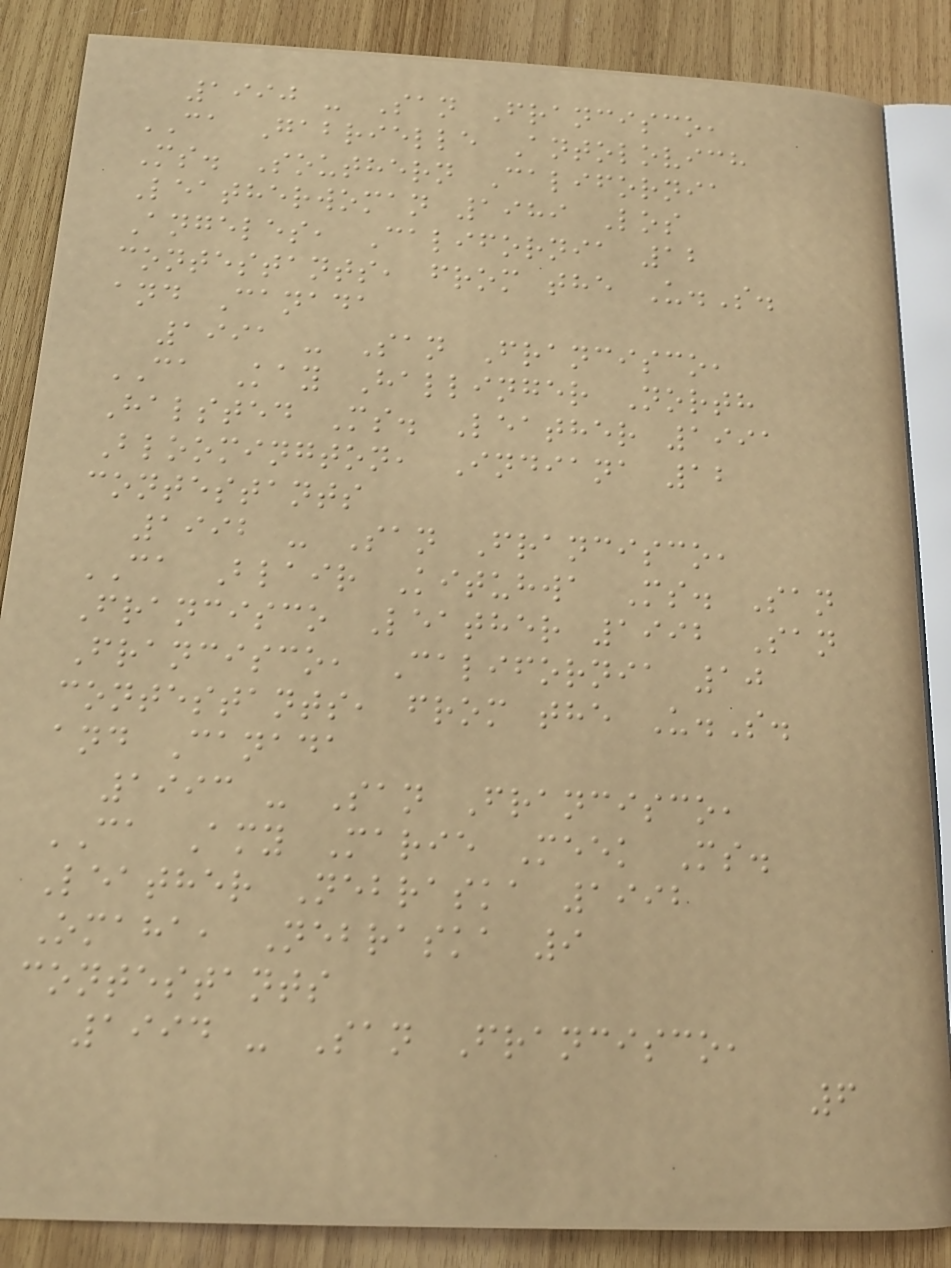1990 - San Francisco,
CA Gabrielle Antolovich
Ms. Southern California
Leatherwoman 1989 Los
Angeles, California 12
contestants, from the U.S.
and Canada
1991 - San Francisco,
CA Kay Hallinger North
Halsted Ms. Leather 1991
Bloomington, Indiana 12
contestants
1992 - San Francisco,
CA Blair Kituhwa Ms. San
Francisco Leather 1992 San
Francisco, California 10
contestants, from the U.S.
and Canada
1993 - San Francisco,
CA Amy Marie Meek Ms.
Leather Nebraska 1992
Omaha, Nebraska 9
contestants
1994 - San Francisco,
6
